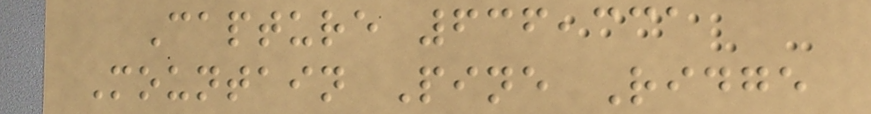Capture 636,331
Mountain Pine Ridge
